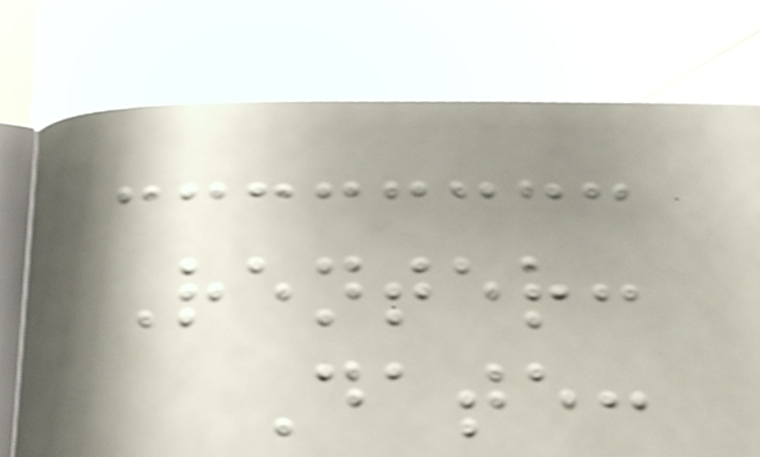Renter:
Date:
